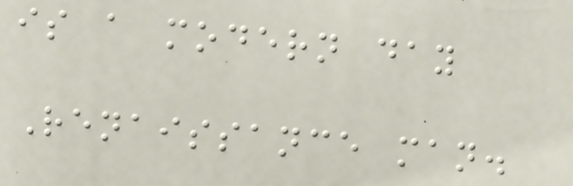is a modern day
Renaissance man.
